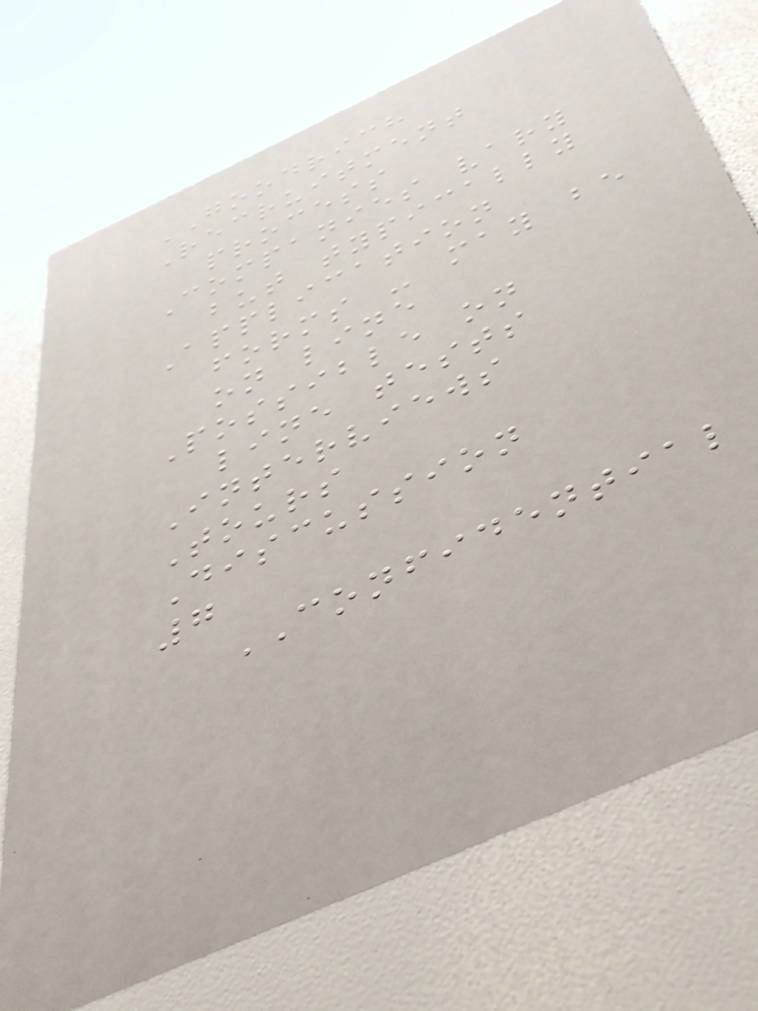GOODRICH
Recruitment
process
Companies vary
but typically
Application
forms - may be
on line
Possible on
line tests
Interviews
Tours
Discussion
7
CONFIDENTIAL
